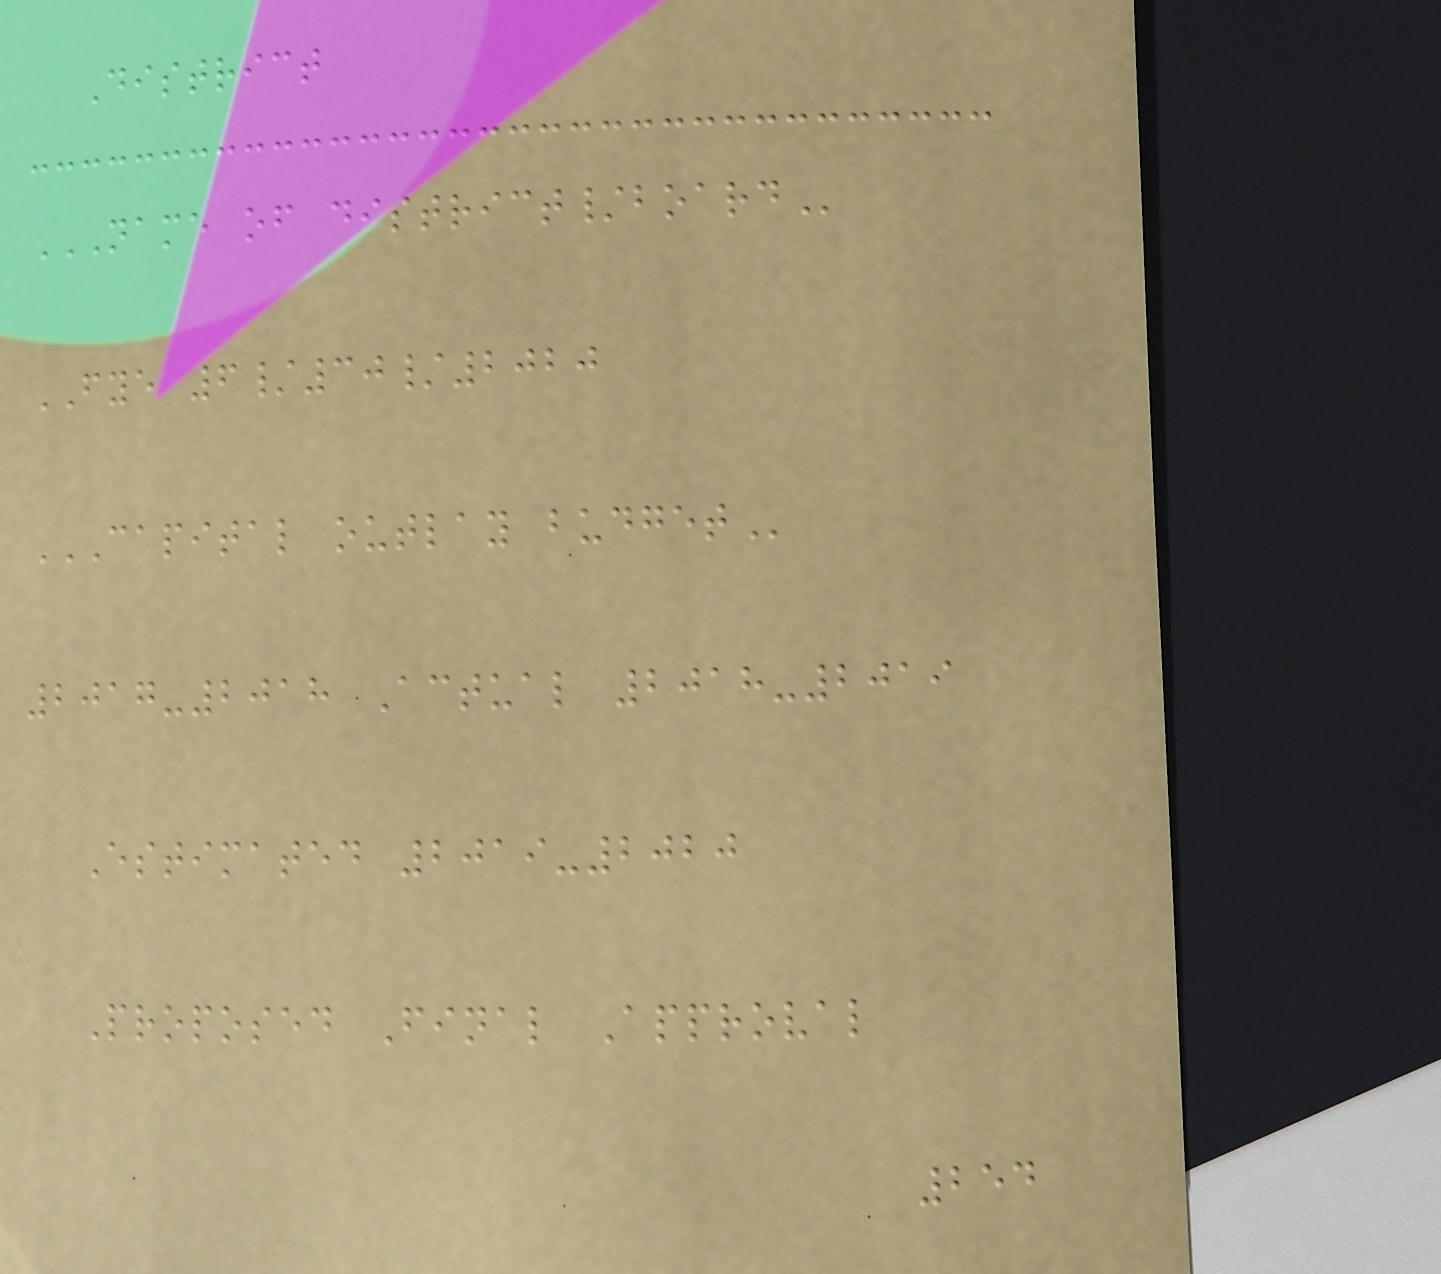District
NAME OF DISTRICT/BOARD
FYE 6/30/2020
CAPITAL OUTLAY BUDGET
2017-2018 Actual 2018-2019
Estimated 2019-2020
Proposed Final Approval
254
